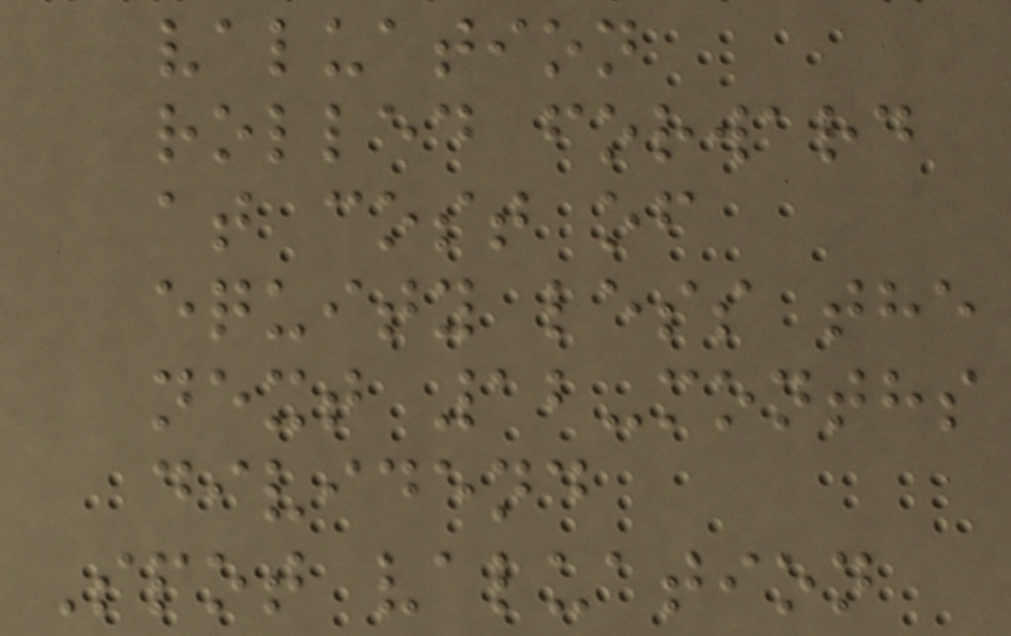valuation
rolled forward
at cost of
equity less the
next 12-months
dividend
Spot valuation
